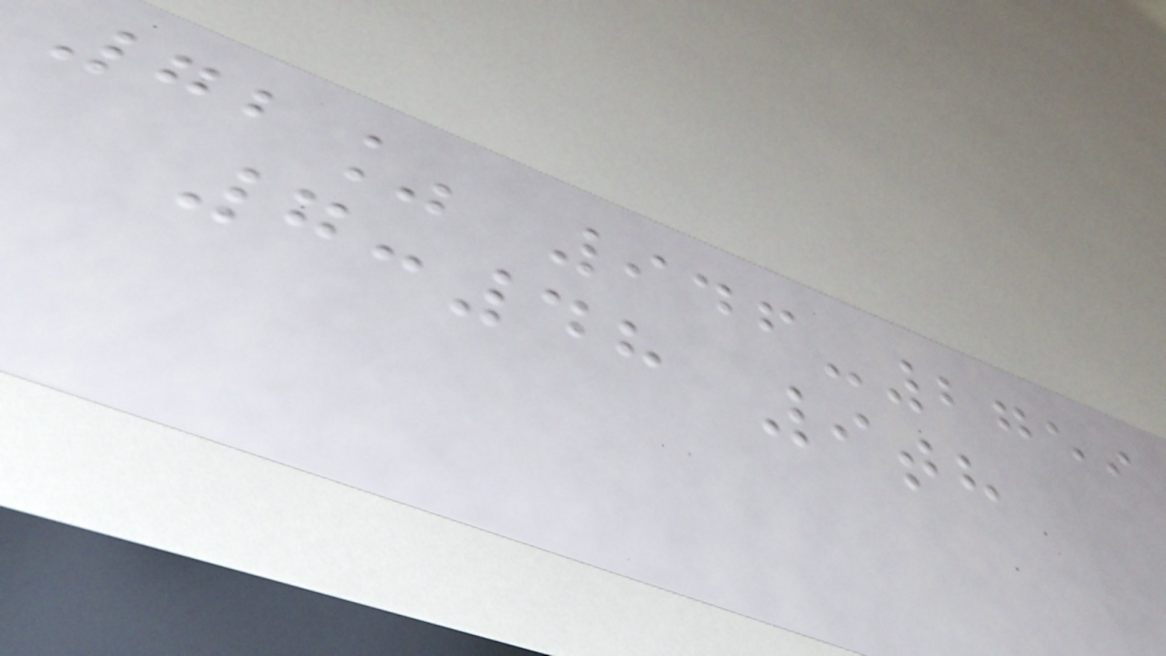72% 946-2759
7:48 9th
